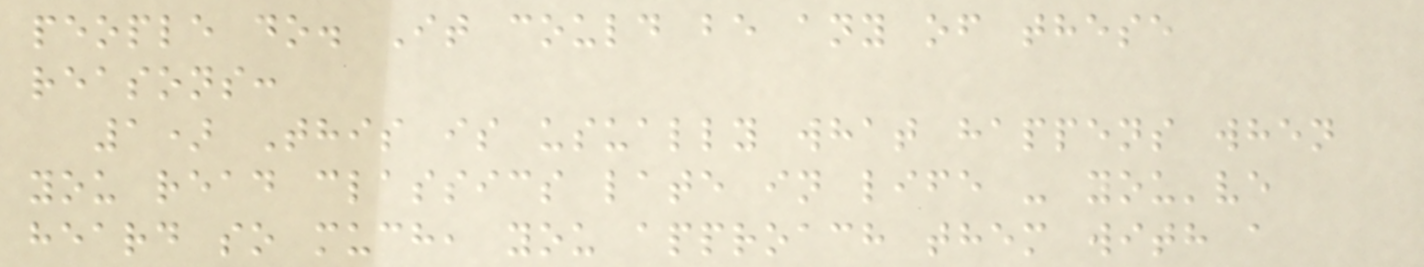people do. It could be any of these
reasons:
1) This is usually what happens when
you read classics late in life - you've
heard so much, you approach them with a
